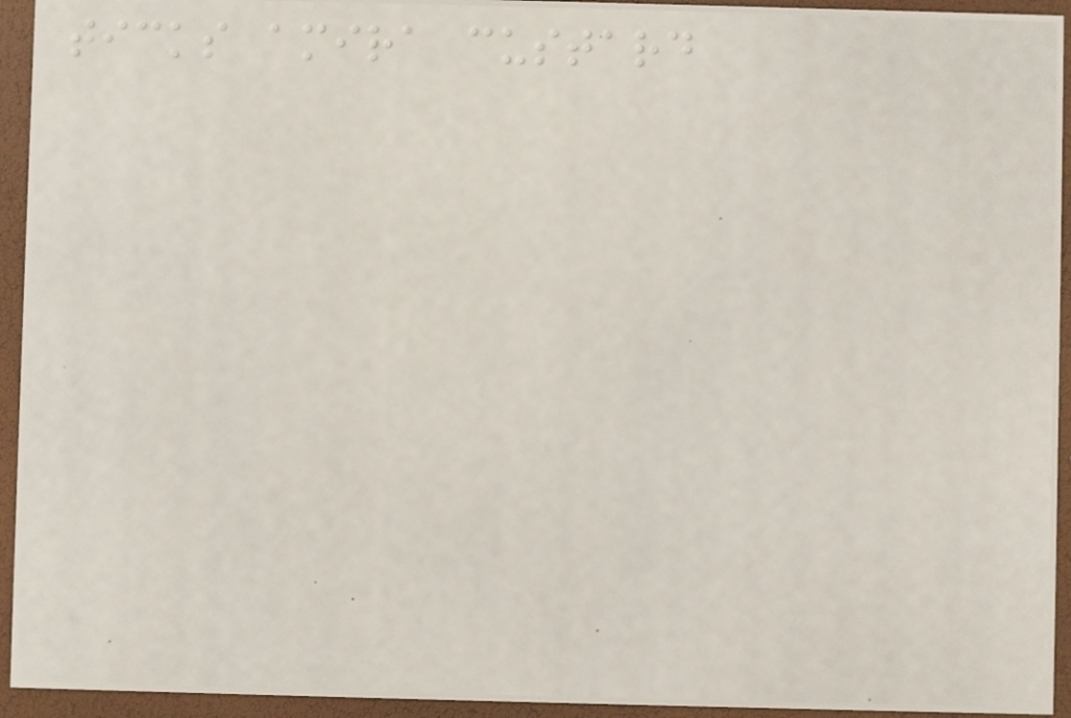ticks amira custard
